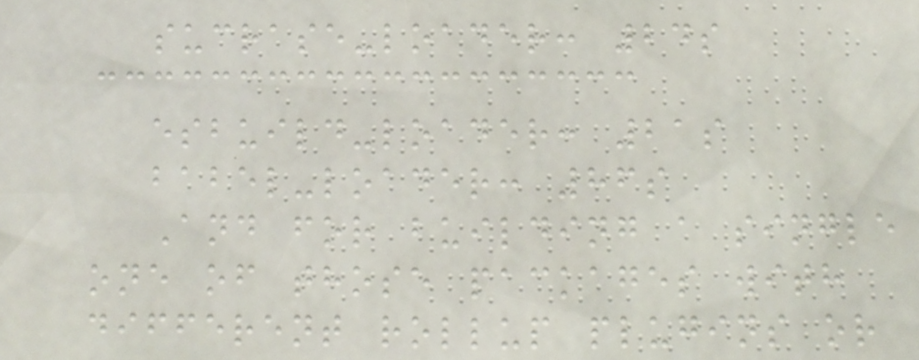sucrase-loader: 24s
esbuild-loader: 21s
babel-loader: 86s
And for building a single
one of those packages with
different rollup plugins or
